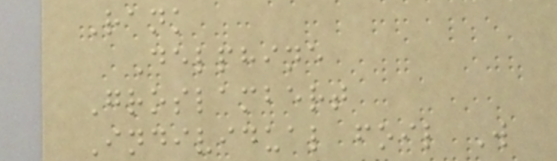Rank
Delphine
Groslambert
Individual foil W
